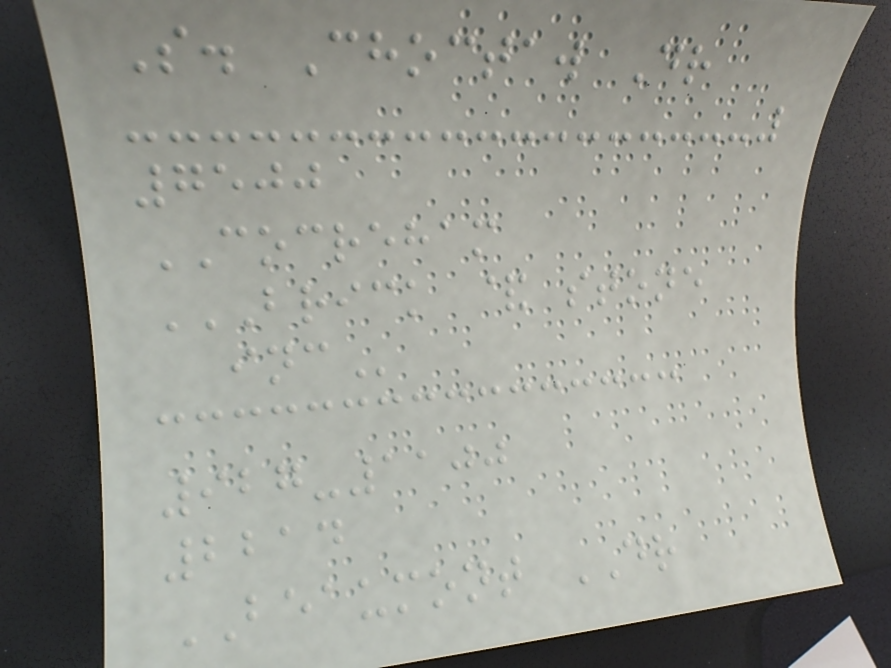S. Choctaw Dr
7500
COCREHAM
BRICK & STONE
INC
927-1100
2214
BEAUMONT DR
